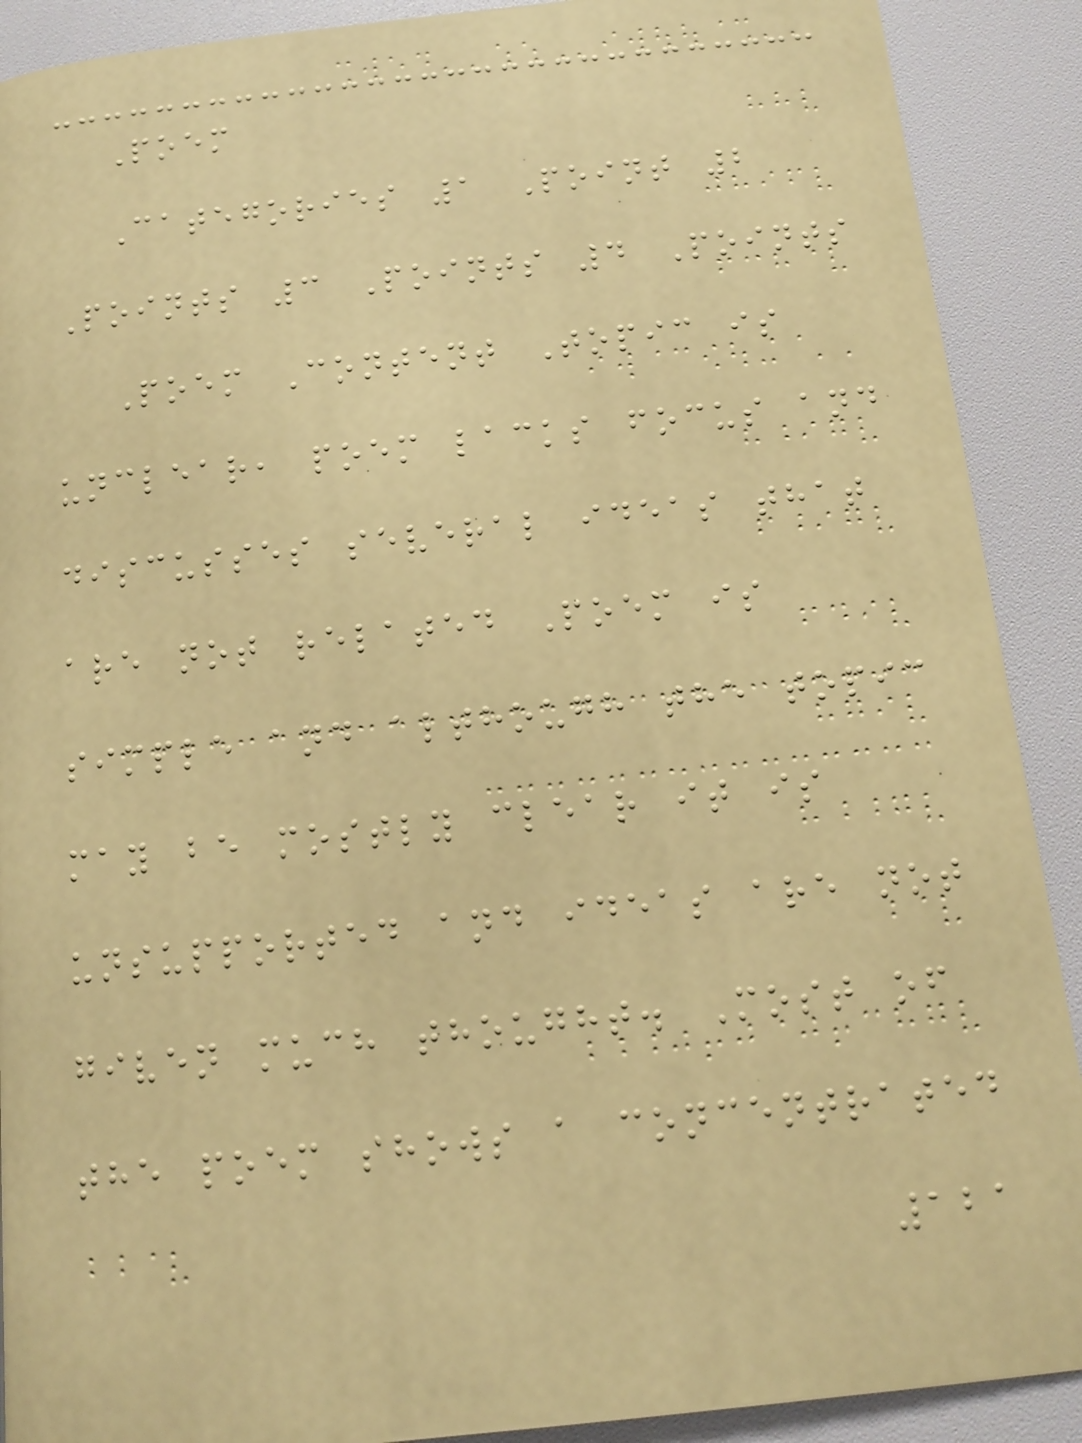Poem
Categories 1 Point 2
Points 3 Points 4 Points
Poem Content Topic is
unclear, poem lacks focus and
discusses several ideas that
are not related Poem is
simple and although the topic
may be mostly clear it is
unsupported and ideas are not
given much thought. Most of
the poem shows a concentrated
121
